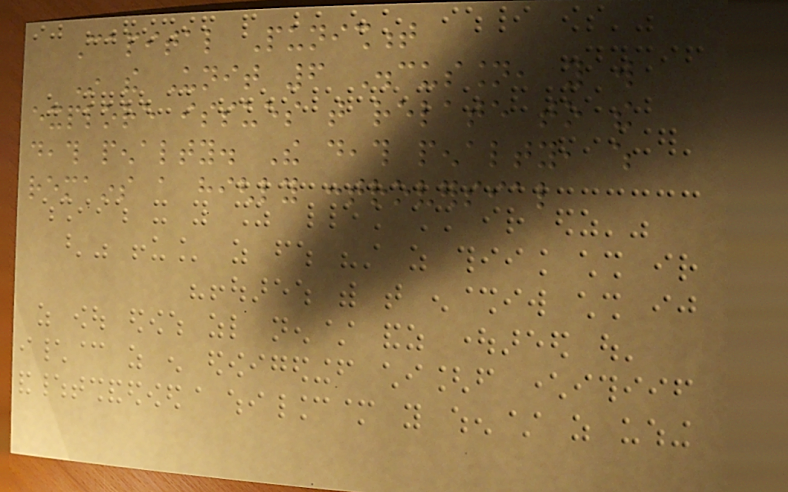Capital Punishment
In the Unit 6 Discussion, you will
explore issues that relate to the
death penalty. The death penalty, which
remains a highly controversial
